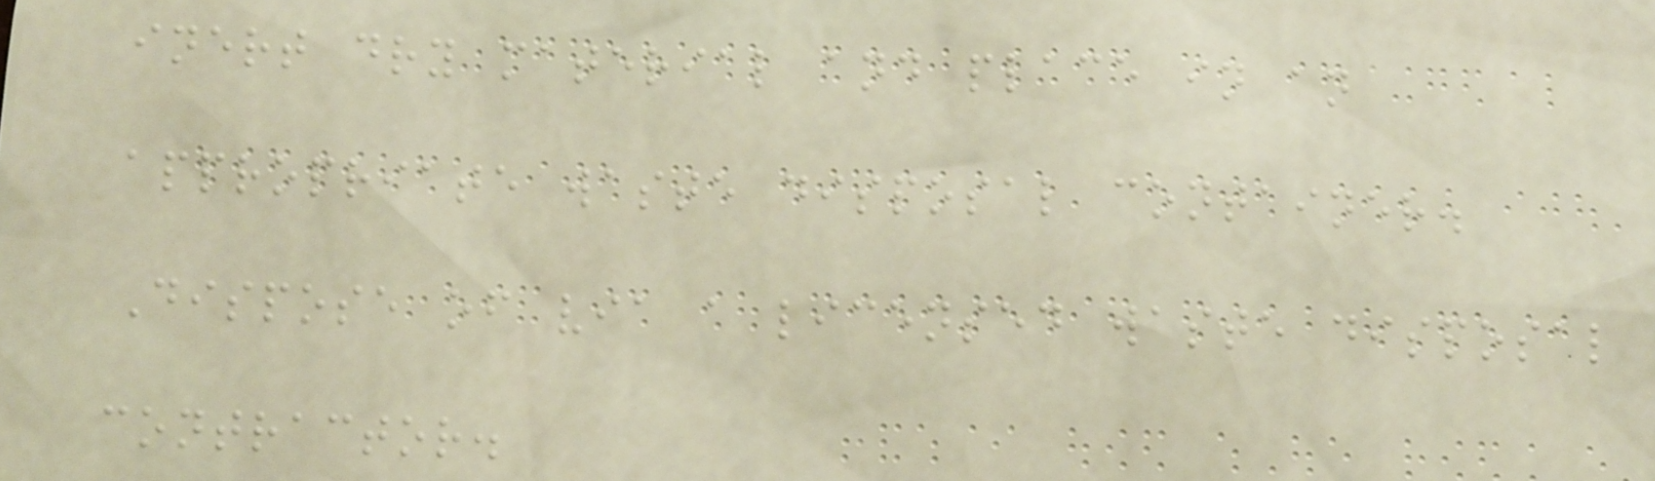inert dry material and place in an
appropriate waste disposal container.
Dispose of via a licensed waste disposal
contractor.
